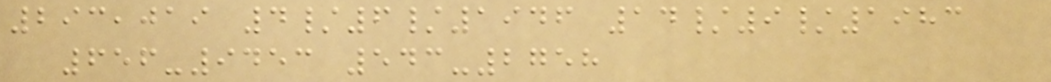293,019 4/6/1946 14/9/1983
656-9453 543-2758
